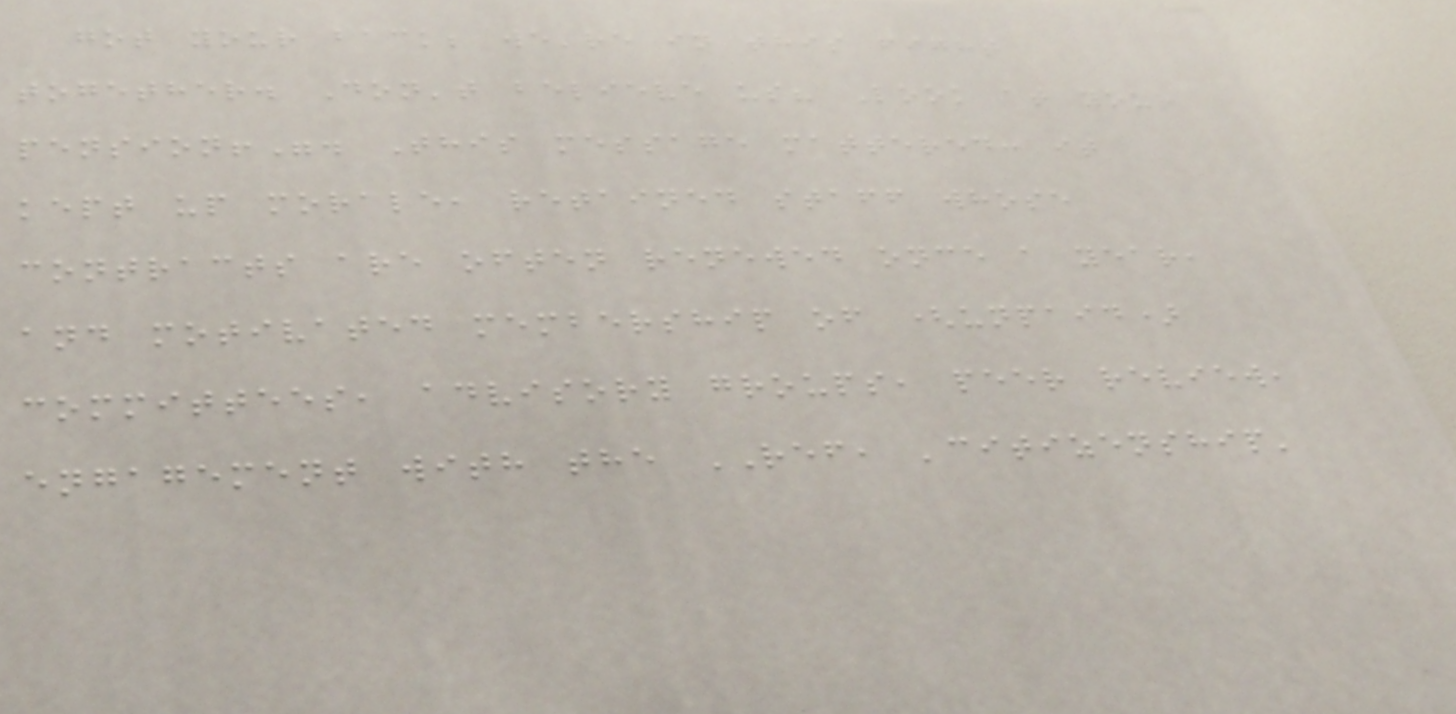got your back; we're in this fight
together. Don't believe us? Look at your
pension!". This message mattered: it
kept up morale, retained staff whose
contracts are often renewed once a year,
and motivated membership of (unpaid)
committees, advisory groups, peer review,
engagement with the REF, 'citizenship'
